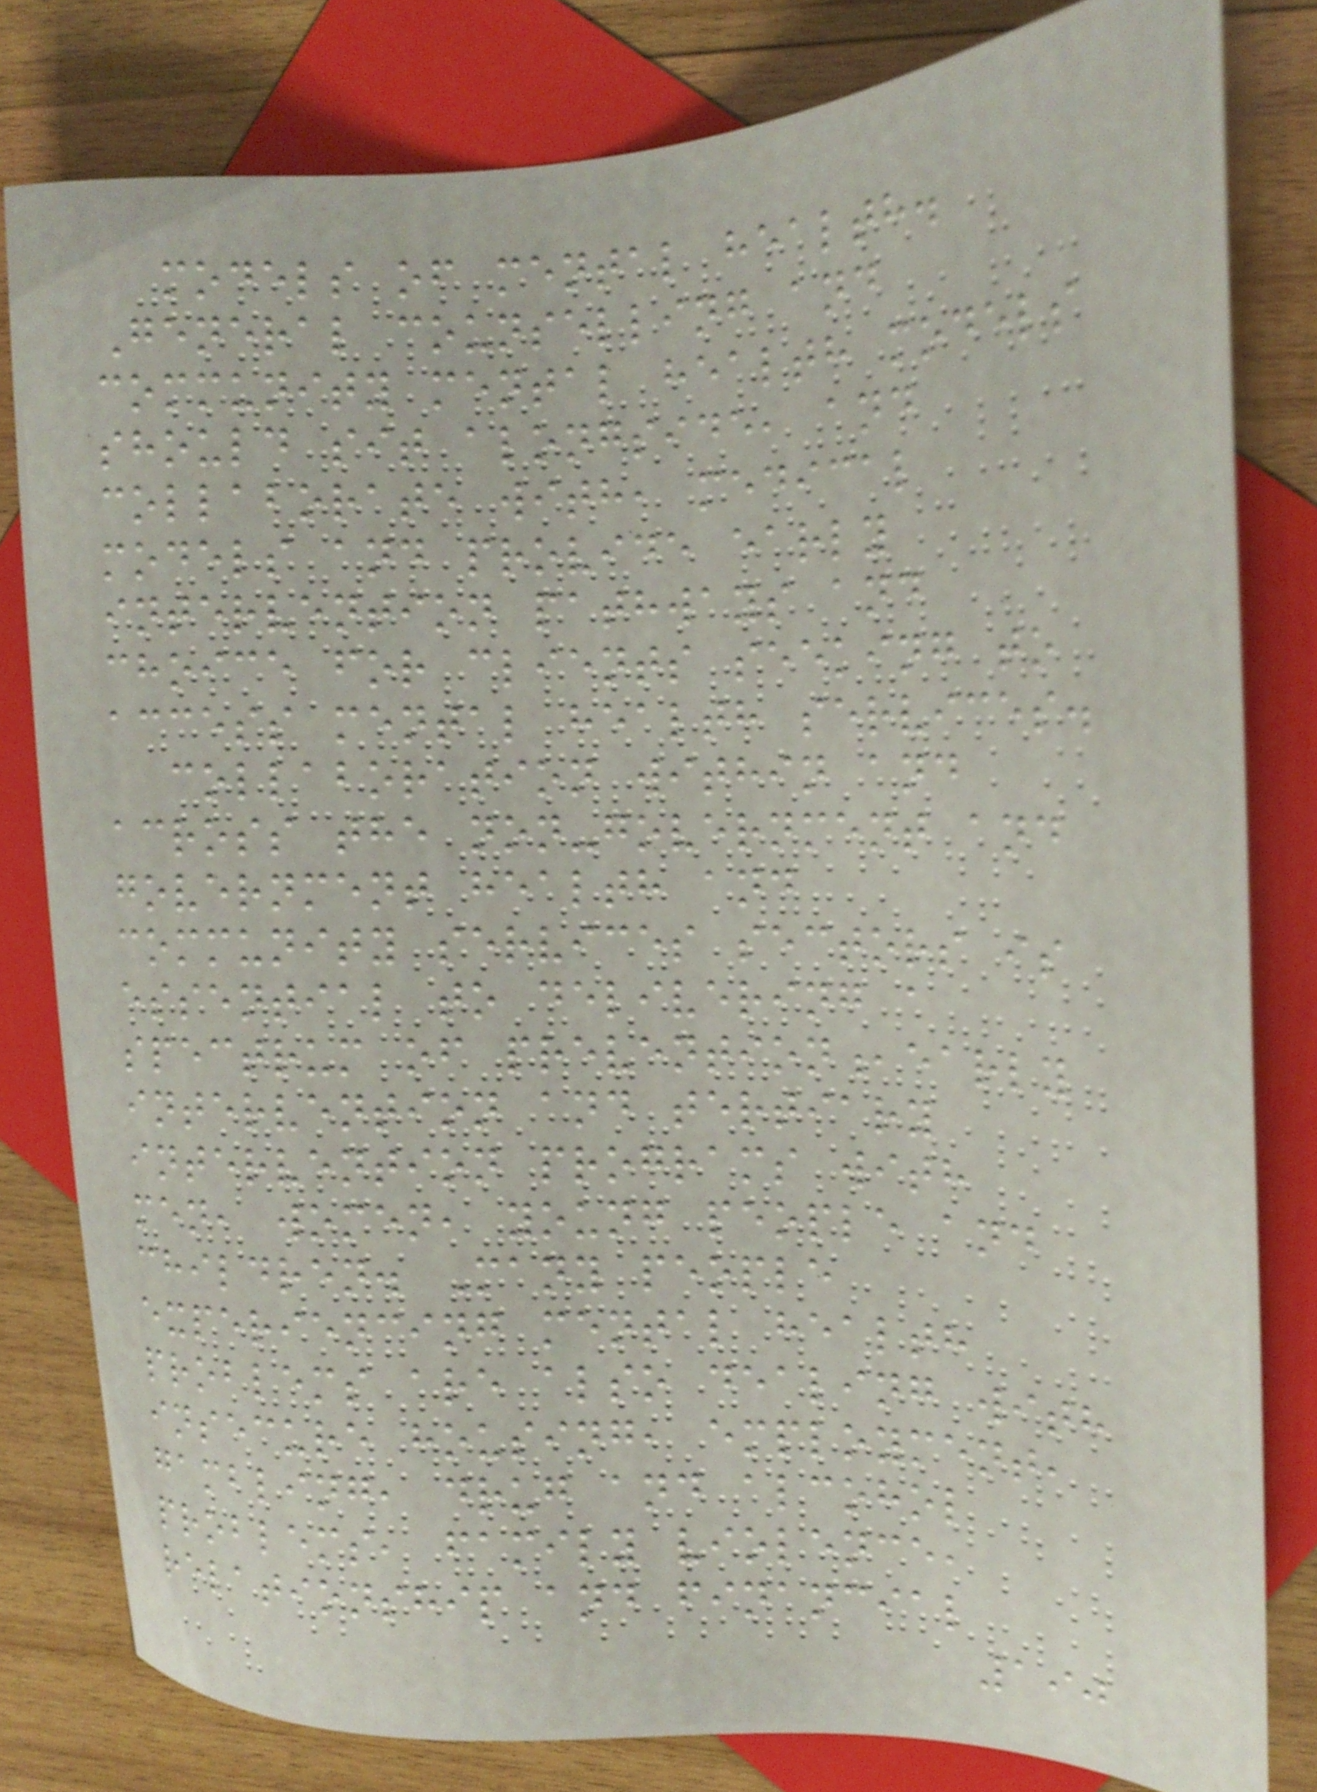models of mental health.
General counselling and
community mental health models
should sit alongside, and
collaborate with, medical
models and provide early
intervention pathways and
choice for clients seeking to
access mental health services.
collaboration within and
across the non-government and
government health and
community services sectors is
essential to delivering a
spectrum of prevention,early
intervention and tertiary
intervention programs with
men, women, young people and
children. Many people
experiencing mental health
problems are also dealing with
insecure housing, employment,
gambling, drug and alcohol
problems, family violence,
relationship and financial
190
